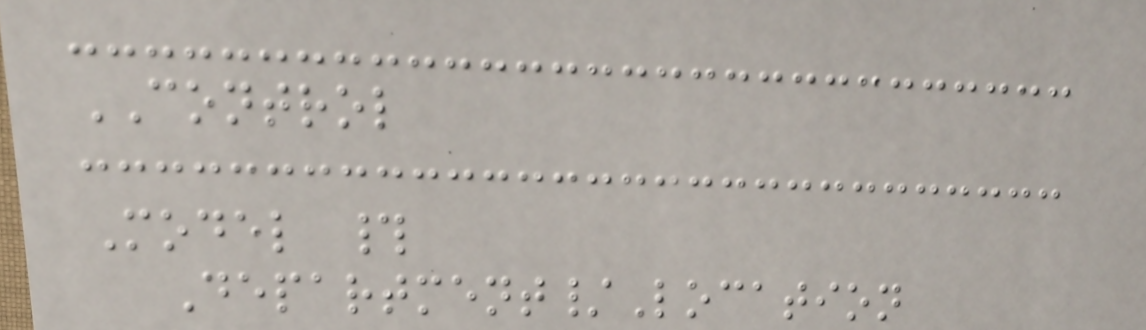CONTROL
Model #
Department/Location
